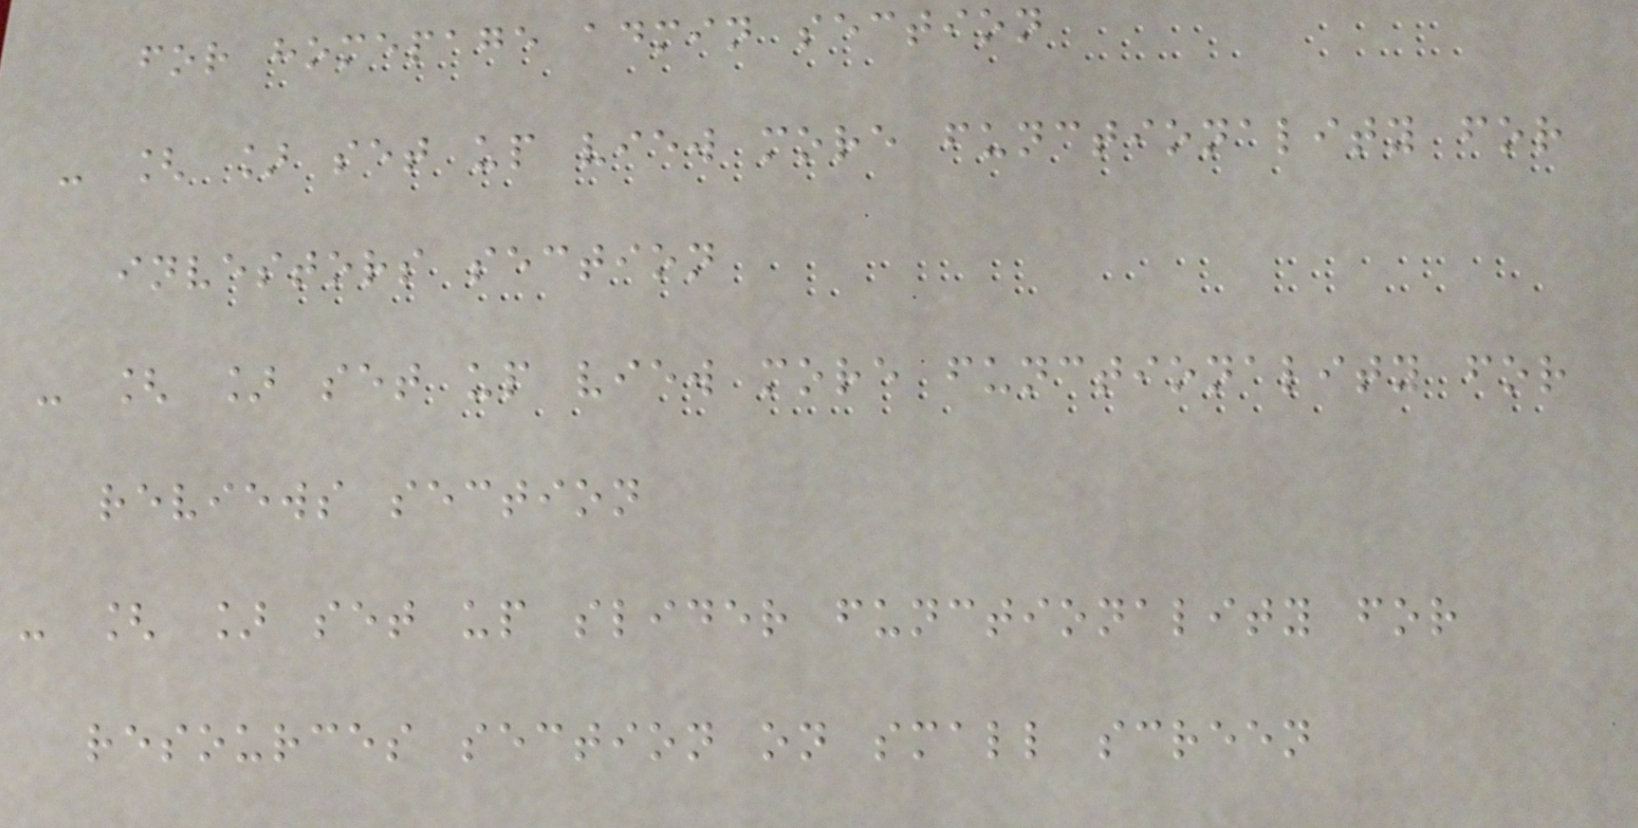for homepage admin section
- [ ] set up view more functionality for
investors section
- [ ] set up view more functionality for
reviews section
- [ ] set up slider functionality for
resources section on small screen
